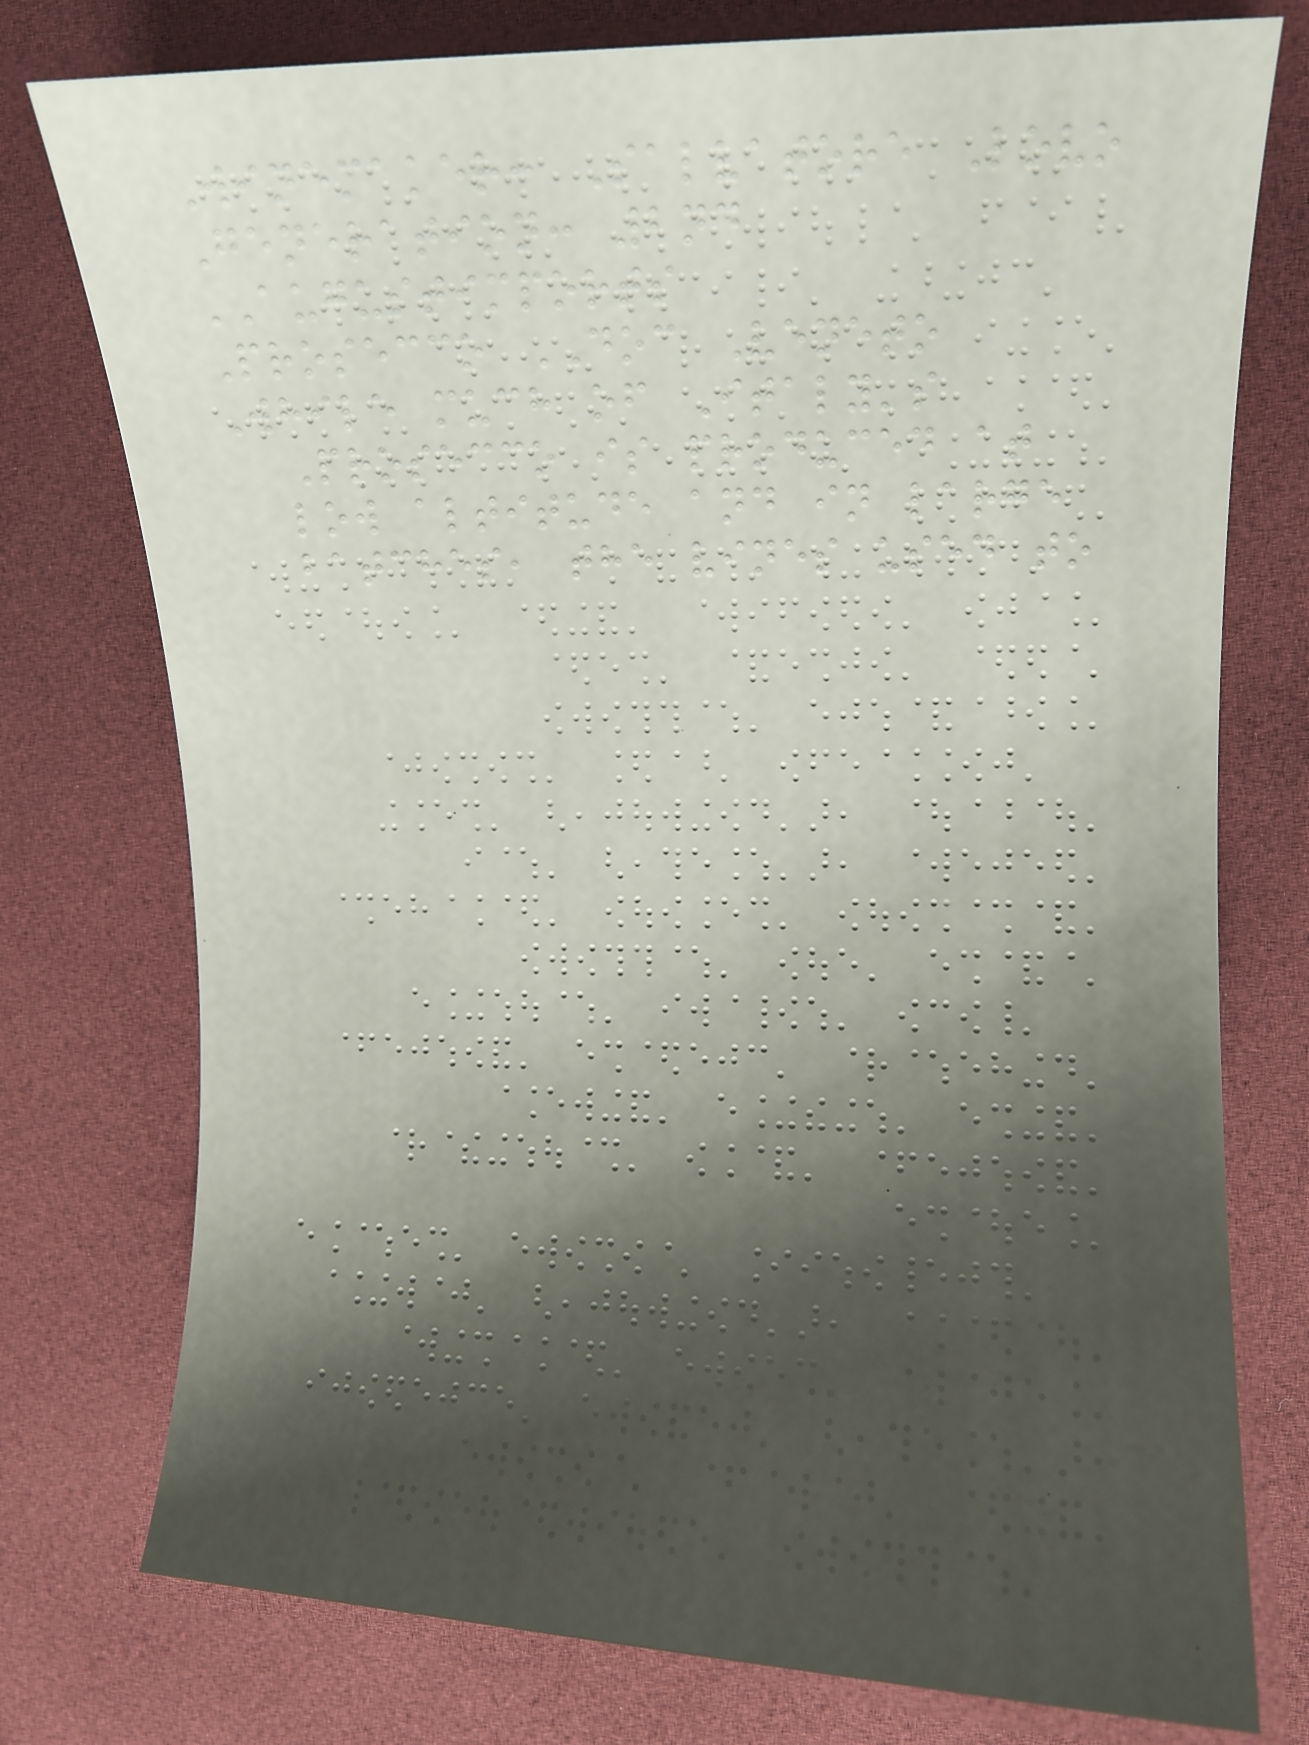Winemaker: Salvatore Lovo
Generation: 2nd
AUGUSTIMPORTS
Prosecco DOC Veneto
While much of Italy's
Prosecco is produced at
low altitude and in large
batches, the vines used to
